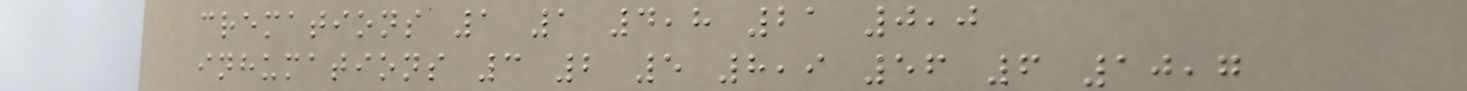cremations 1 1 4,8 21 0,0
inhumations 3 2 5 8,9 56 6 10,7
